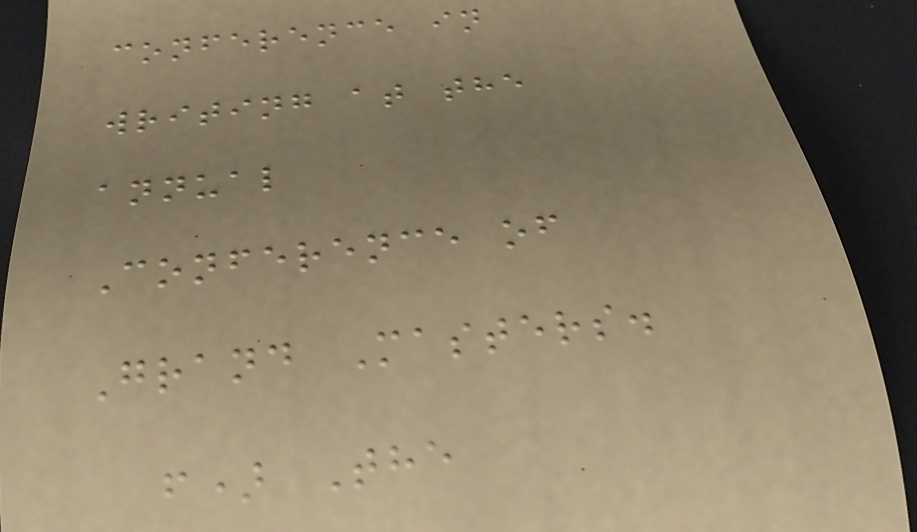conference in
writing at the
annual
Conference of
Grand Masters.
f) The
